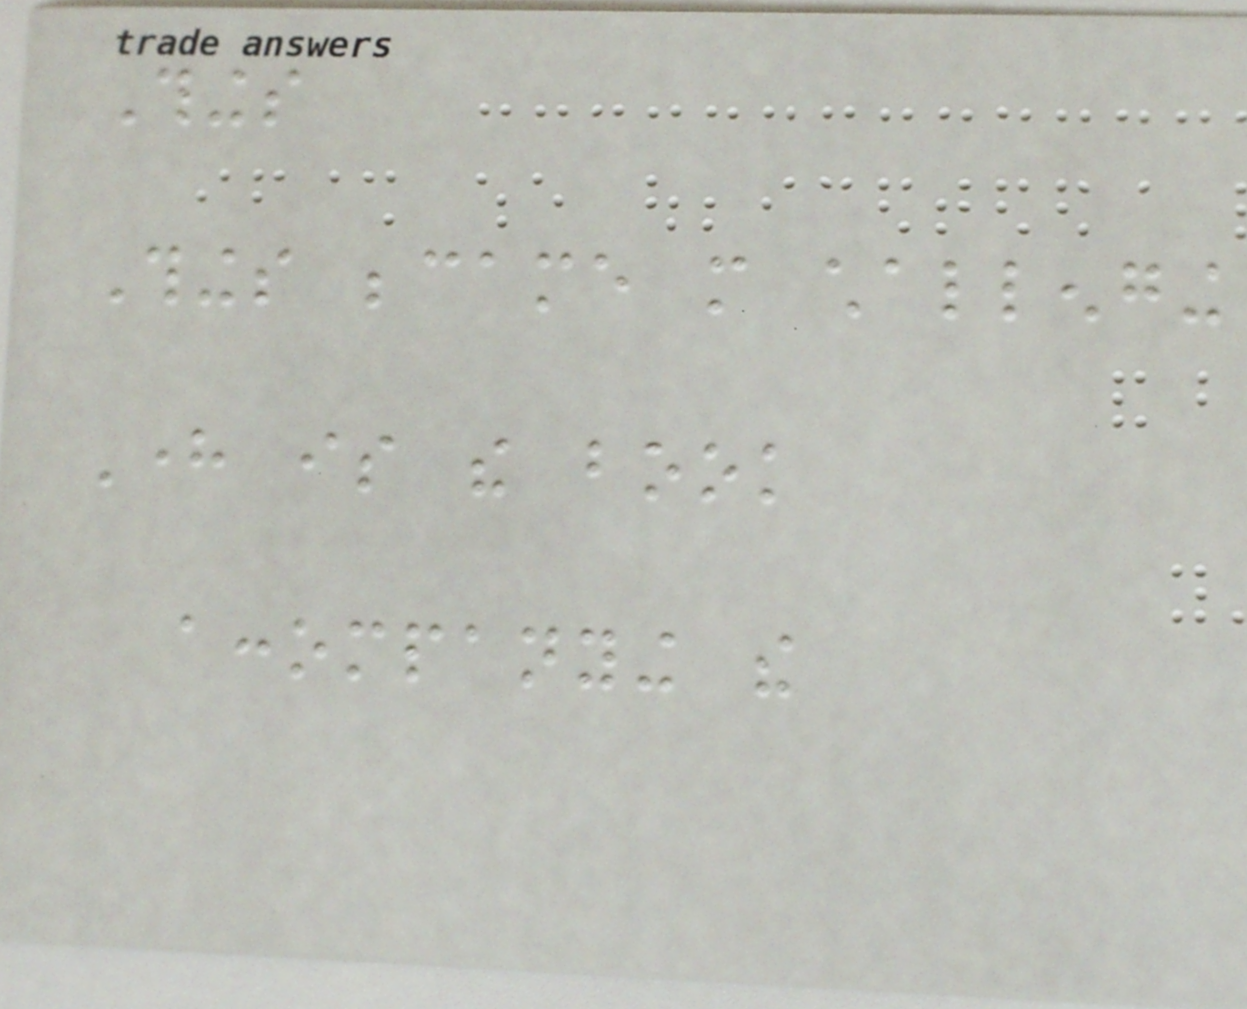Things
Things became more challenging
Here is the book
accompanying the
